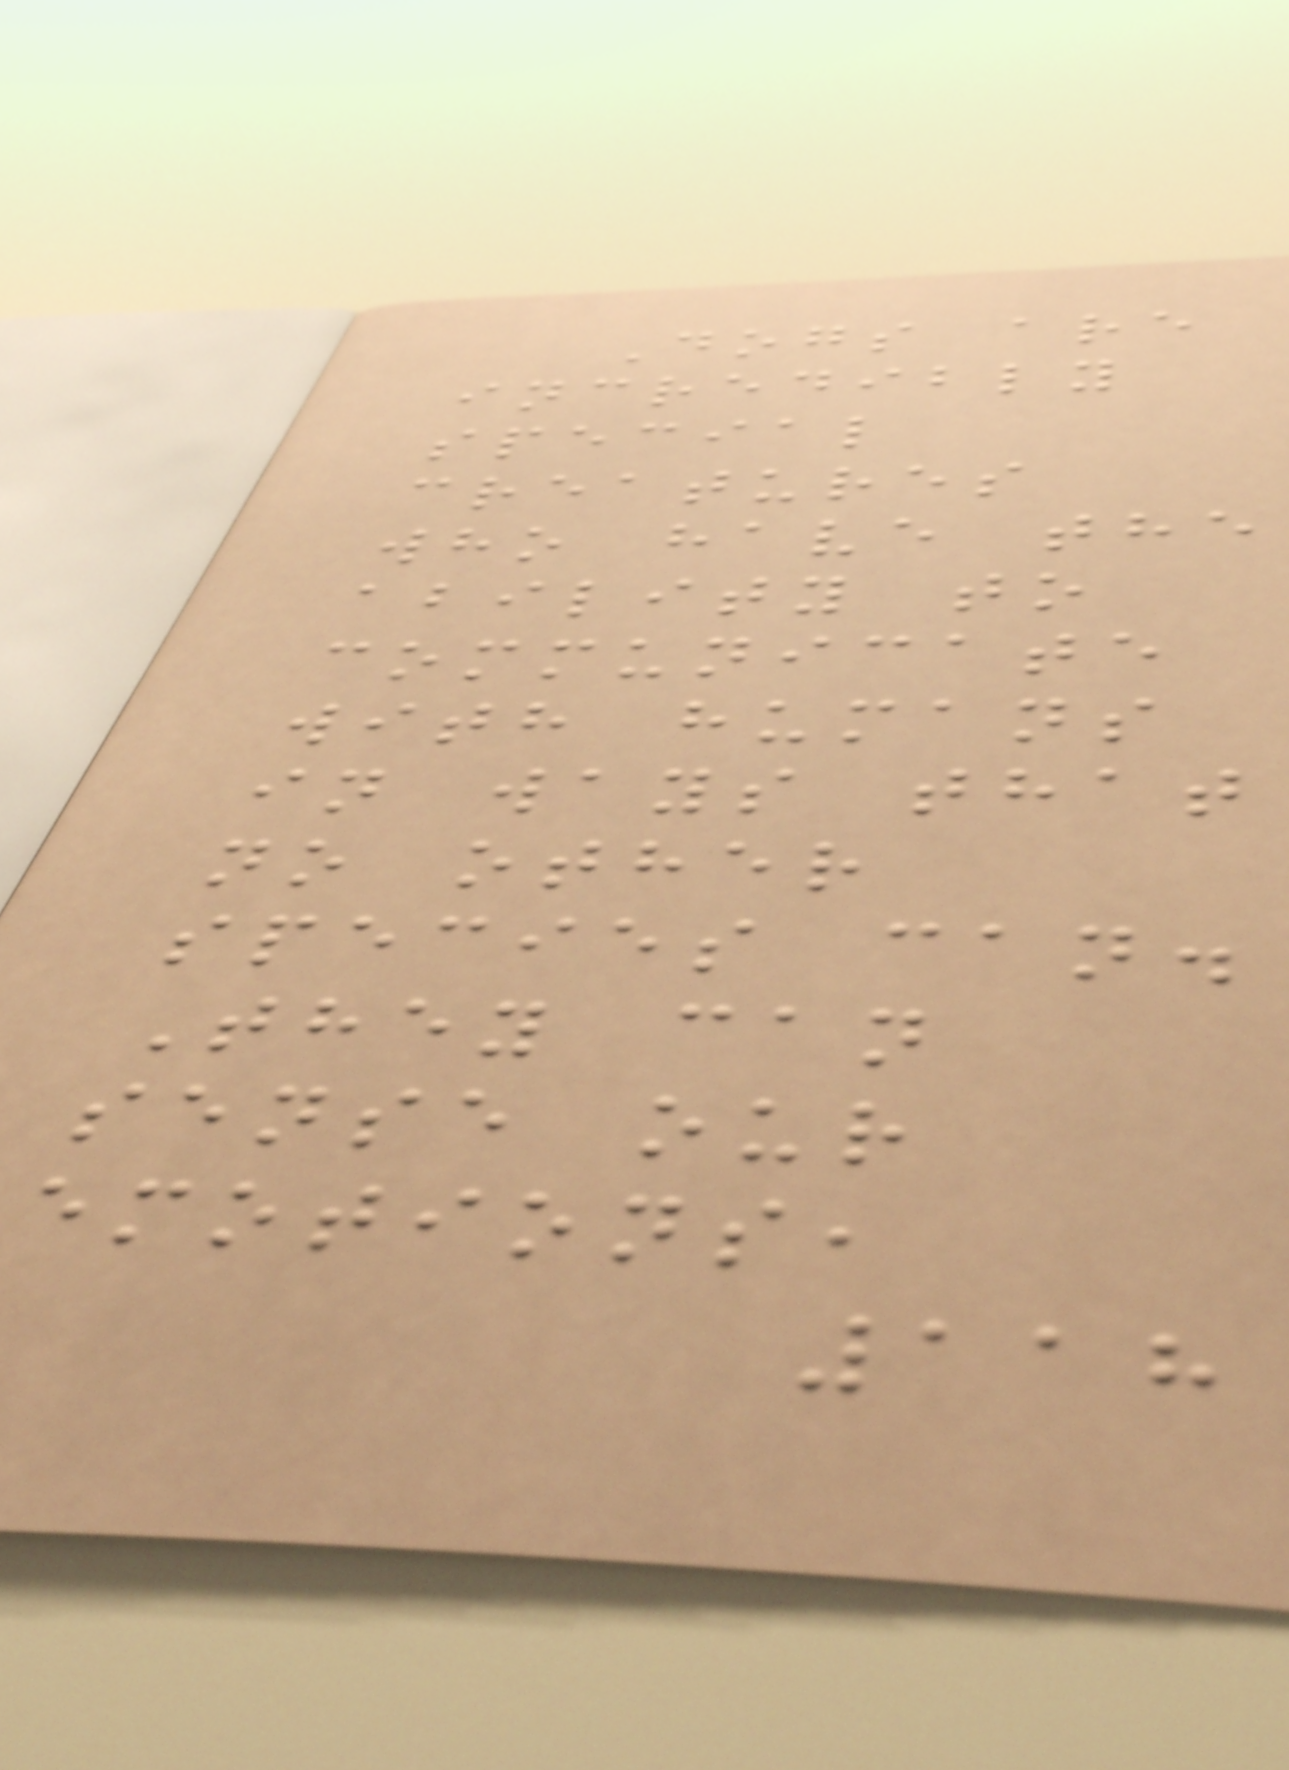Dogs are
incredibly
special
creatures
who have the
ability to
communicate
with humans
in ways that
no other
species can.
They can
sense our
emotions,
118
